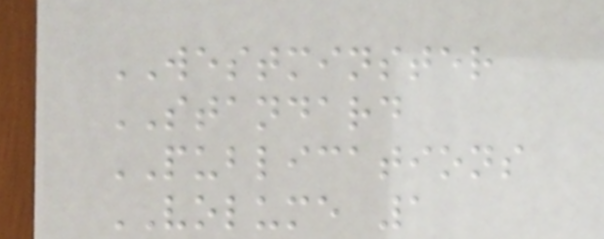WESTMINSTER
STANDARD
PUBLICATIONS
VOLUME 1
